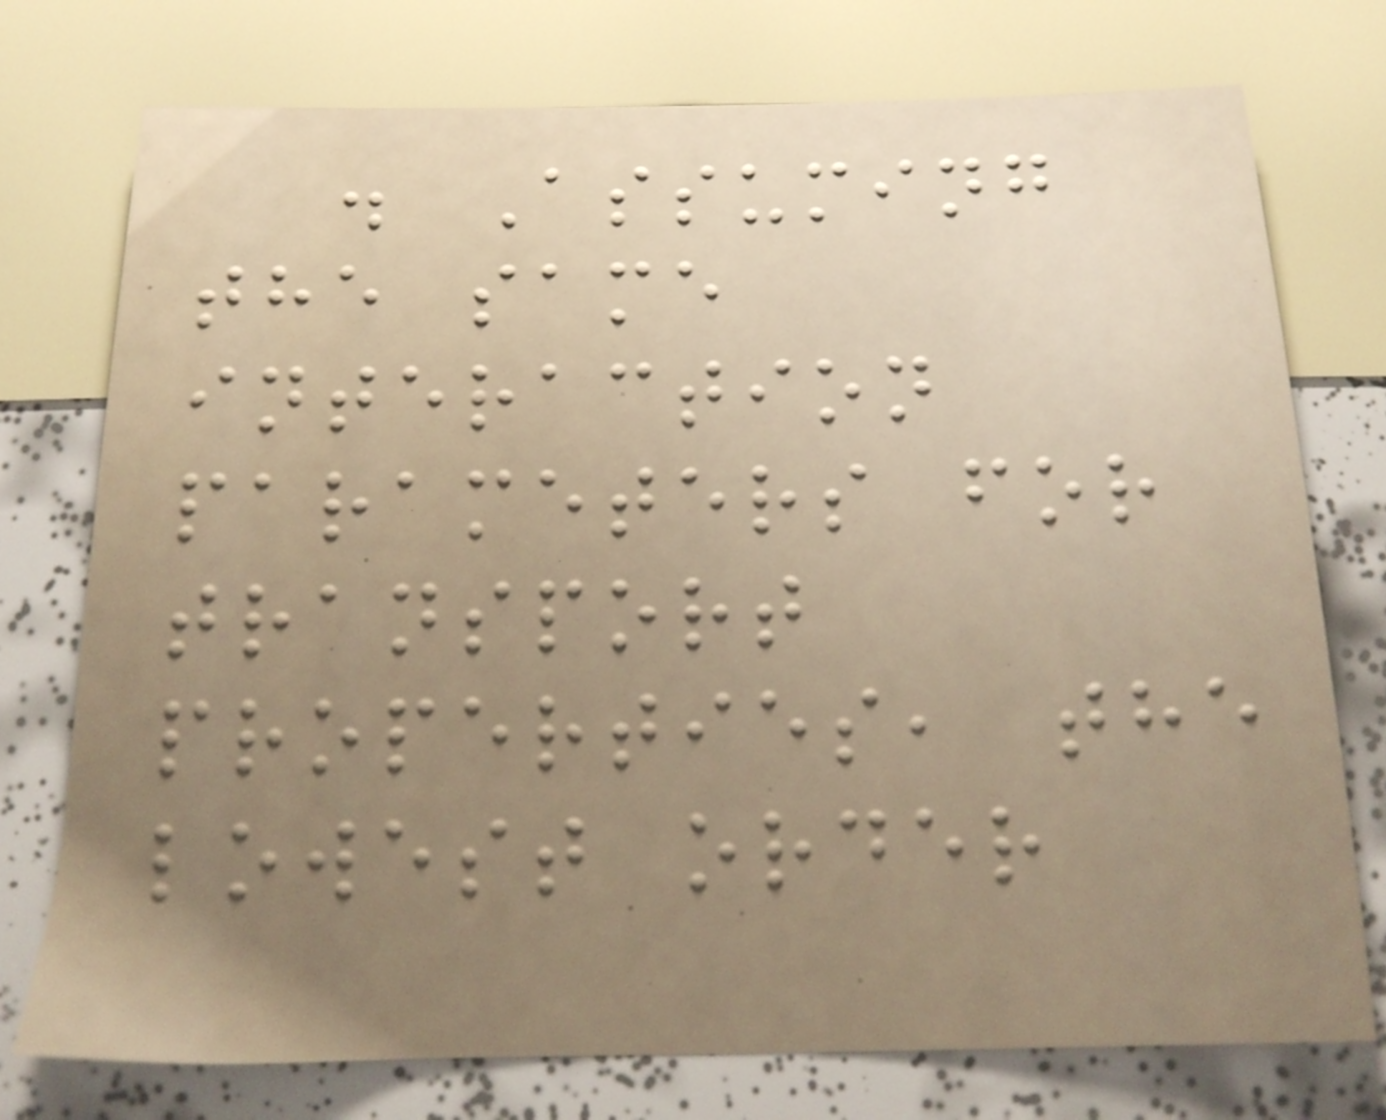. Assuming
the same
interaction
parameters for
transport
properties, the
lowest order
